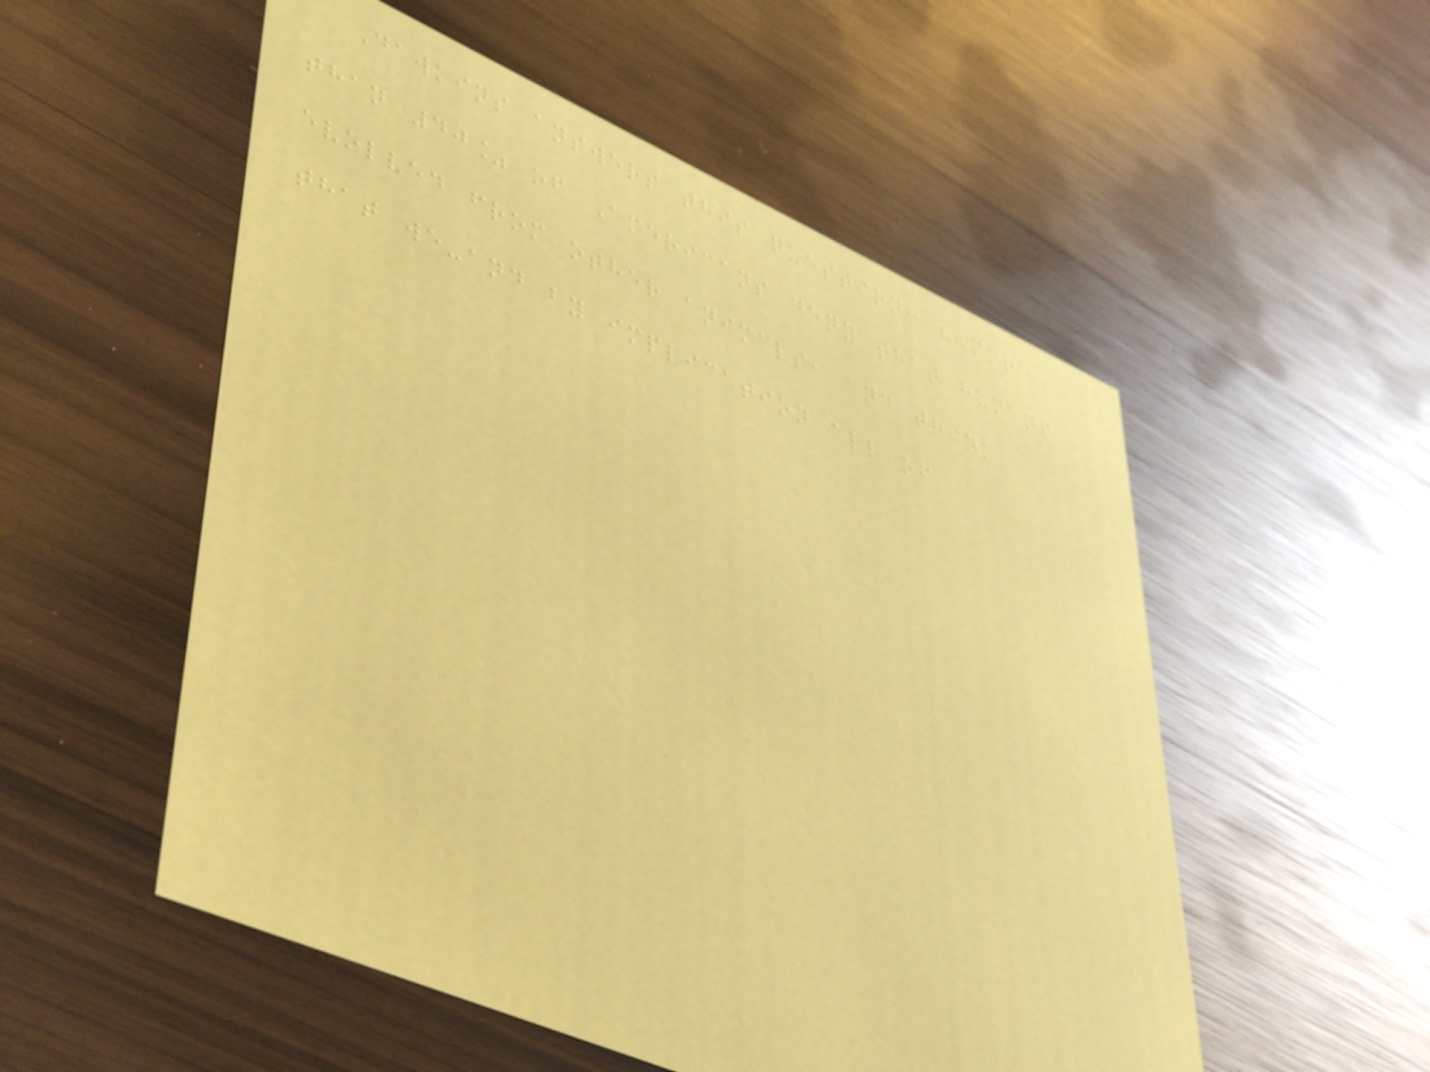Dawkins answers this question: "More
than 40% of Americans deny that humans
evolved from other animals, and think
that we-and by implication all of
